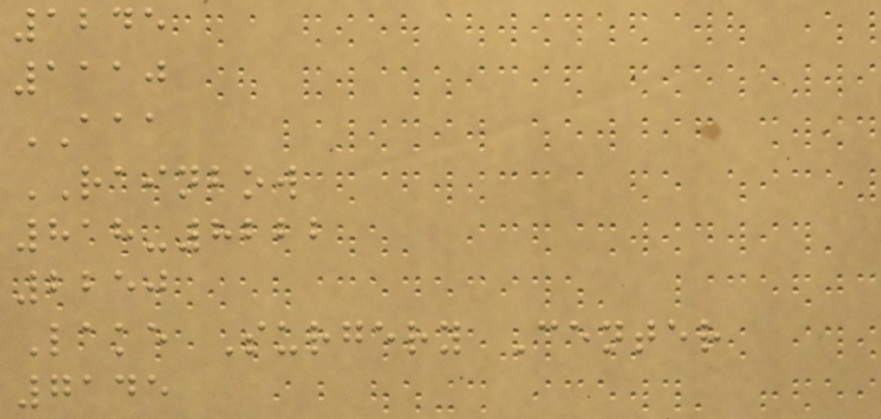1245
1110
AAA
RAINBOW
818-8222
2250
Lake Surgery Center
7145
